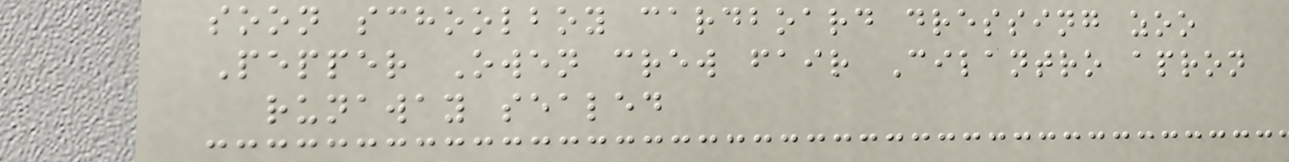soon schoolboy cardboard dressing zoo
Pepper Owen crew fair Cilantro apron
runaway sealed
